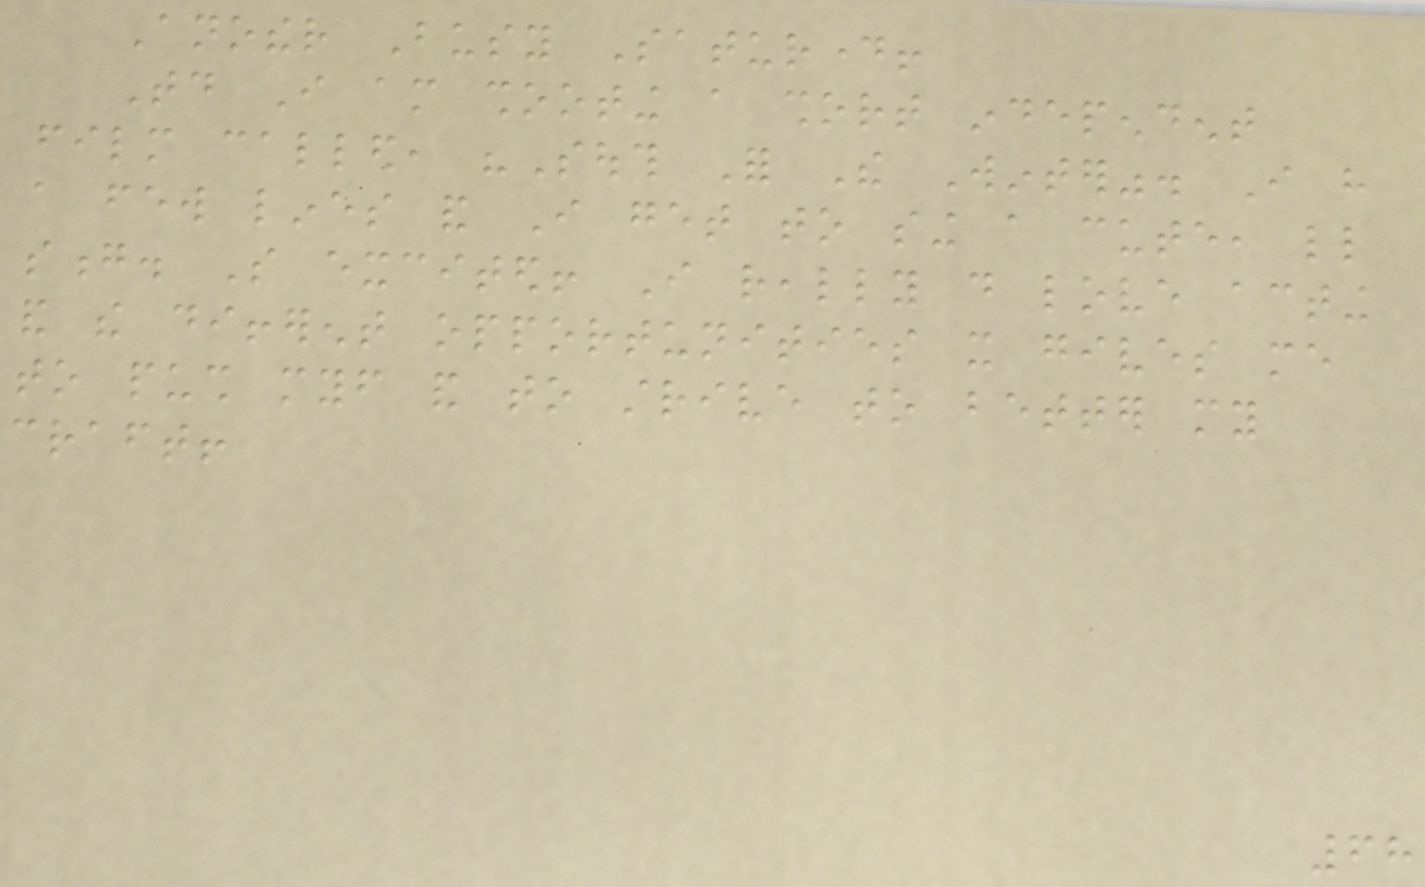Another Busy Saturday!
Today I am shooting a short independent
film called, "South For The Winter". I have
a few lines and I get to sing a cute, little
song. So excited! I really do love acting
and the different opportunities it gives me
to push myself and to strive to better my
craft!
68
